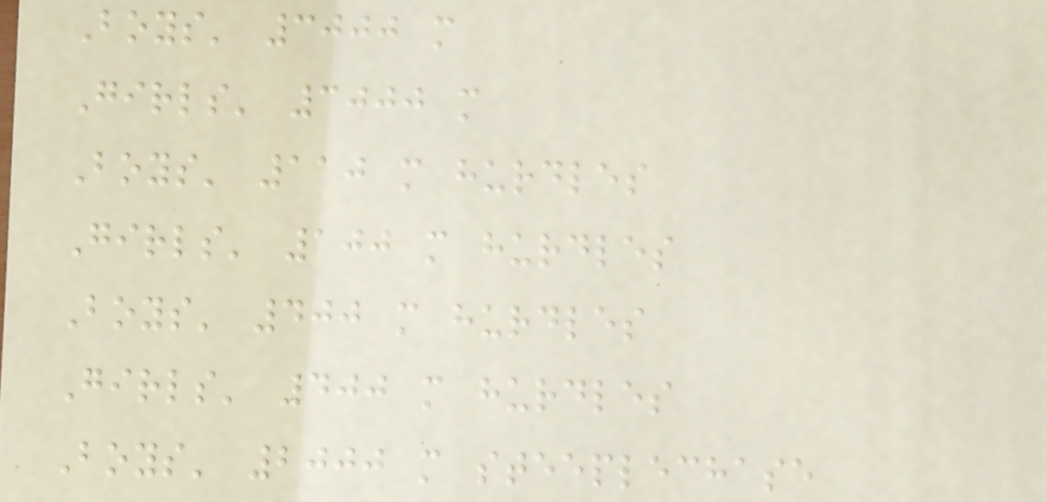Boys' 3000 m
Girls' 3000 m
Boys' 110 m hurdles
Girls' 100 m hurdles
Boys' 400 m hurdles
Girls' 400 m hurdles
Boys' 2000 m steeplechase
